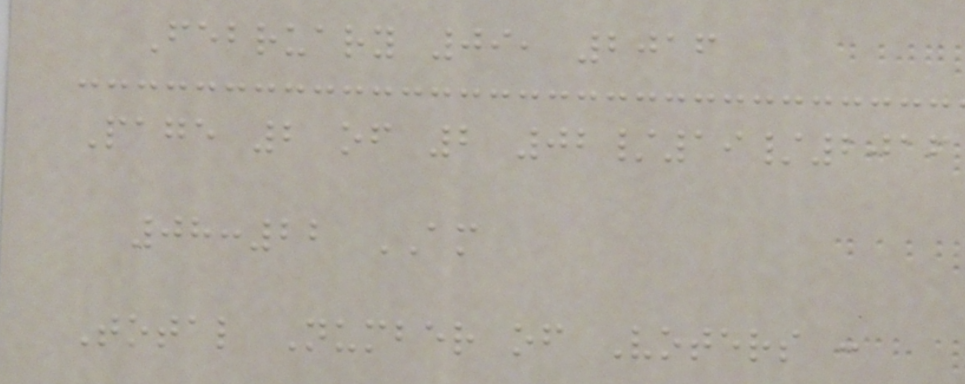February 09, 2016
Page 2 of 2 02/19/2016
08:22 AM
Total Number of Voters :
